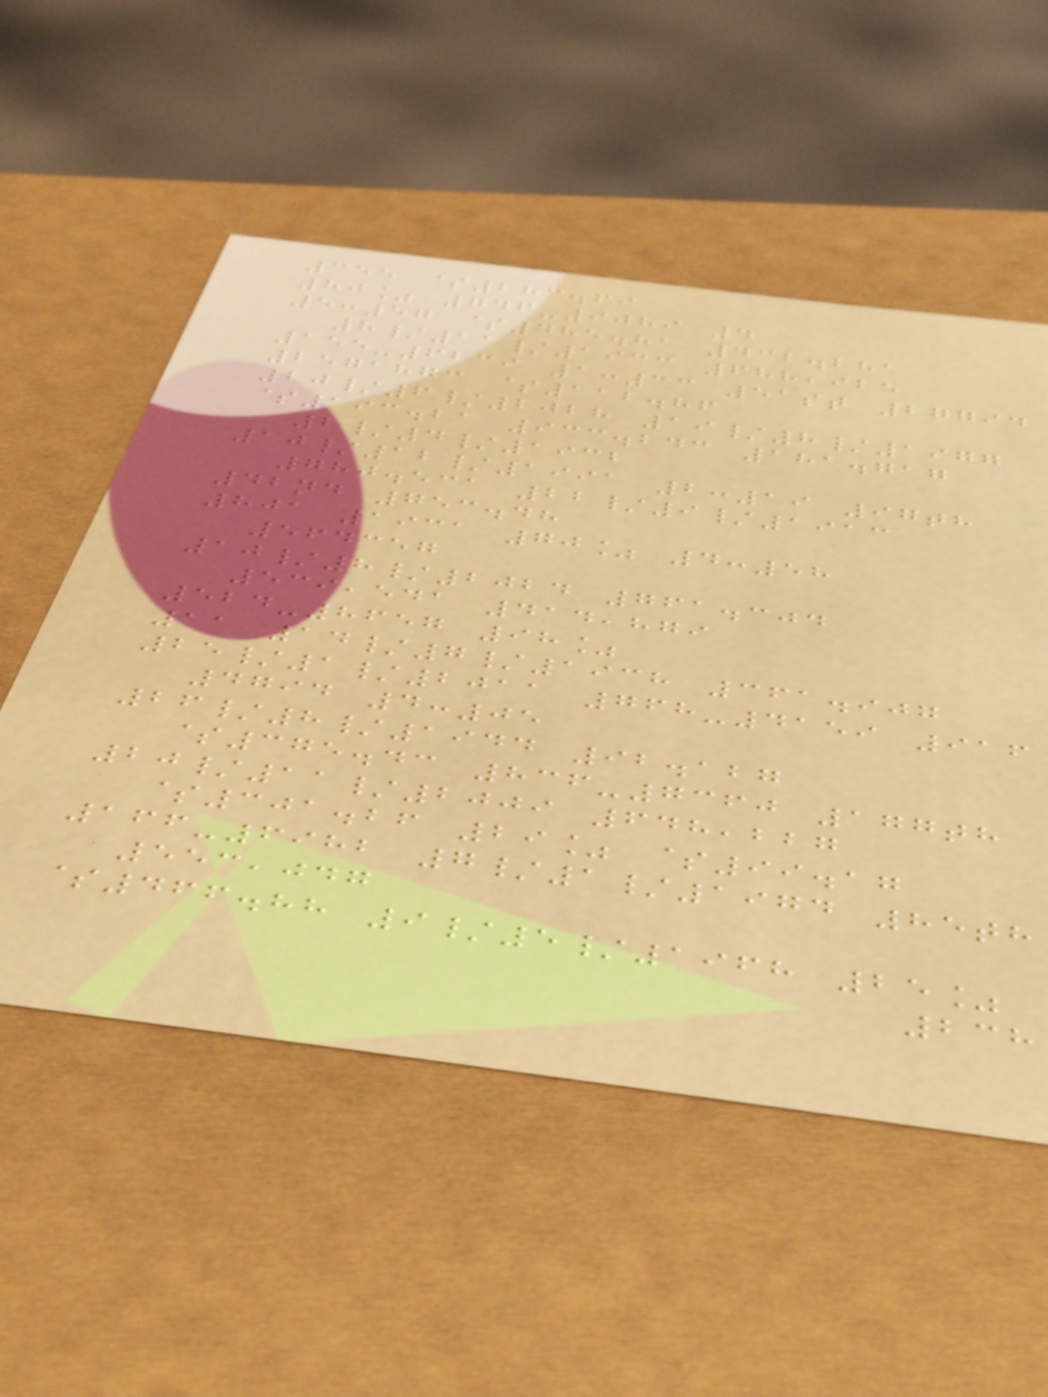355 $283.69
80% 746-9089 4
5:57 $485.81 432.281
8/11/1933 688,925
155-6239 1:33 51st 27794
2571873 $112.86
20/6/2028 19/8/1977
$193.21 933.243 181.717
2/4/1932
10/12/1991 2:19 97th
780.531 22/9/1913
42nd 753.48
801 1931 70% 4:58
564357
10/8/2024 761.304
539,541 414,879
524-8657 98%
11 14/7/1938 361.907
25/1/2011 768-4159 916
4794 4:05
26/8/1944 92.127
$375.43 836-7360 177th
20/11/2009 648,227
$301.26 29% $99.17
166-6982 7/1/1974 85th
553,047
$466.88 9/5/1968 25%
238
